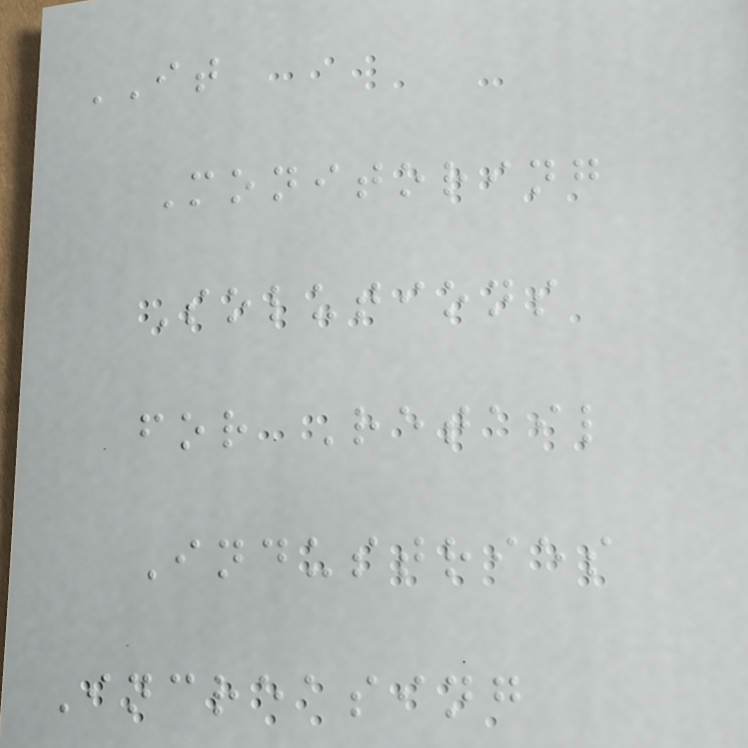IT
Monitoring
Solutions
for Retail
Industries
Increasing
